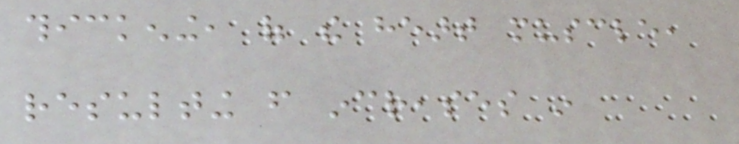thickening, of the heart muscle,
resulting from increases in
